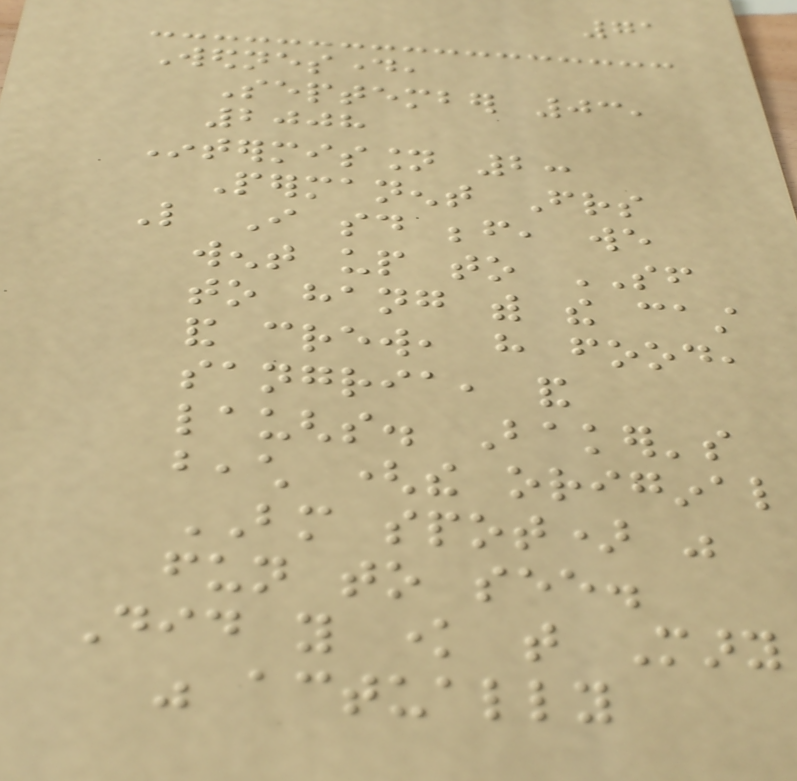71
Wednesday,
September 03,
2008
Intermission 2:
Permanent Friends
Like I said before, we
went up to SF
to hang with the cast
and crew, have food,
sangria, and
laughs. Baker's
beach (the original
BM spot) was
fun to see.
Did you know that Mary
was actually
